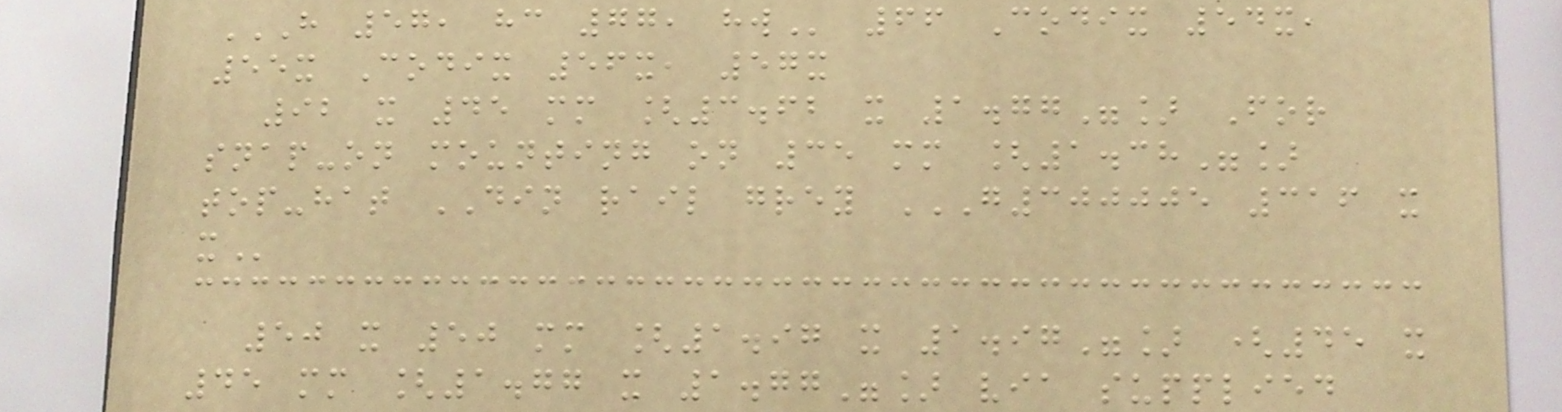H 57, HC 77, HW 66 Codix 54x,
55x Codix 56x, 57x
92 x 45 mm [3.62 x 1.77"] For
snap-on mounting on 35 mm [1.38"]
top-hat DIN rail grey G300005 316 X
X
50 x 50 mm [1.97 x 1.97"] (45 x
45 mm [1.77 x 1.77"] via supplied
